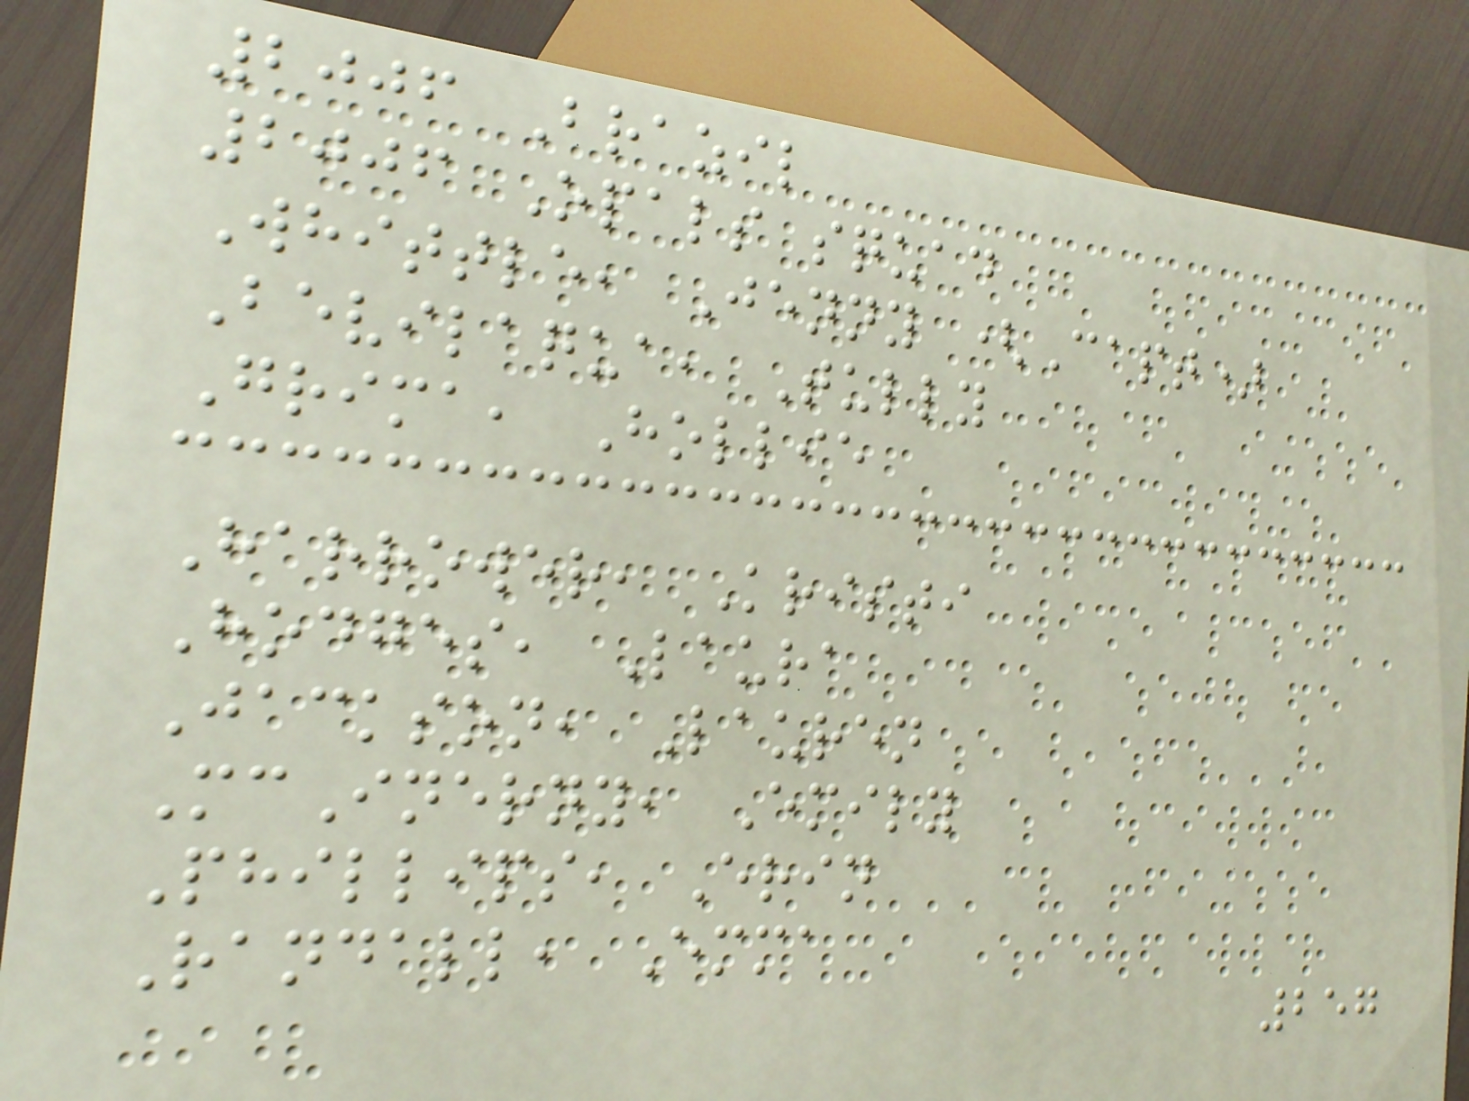2006 Brazil
2006 Opals squad
Whittle, Jenny (Capt)
Bevilaqua, Tully
Grima, Hollie
Harrower, Kristi
Hodges, Laura
Jackson, Lauren
McInerny, Emily
Phillips, Erin
Randall, Emma
257
